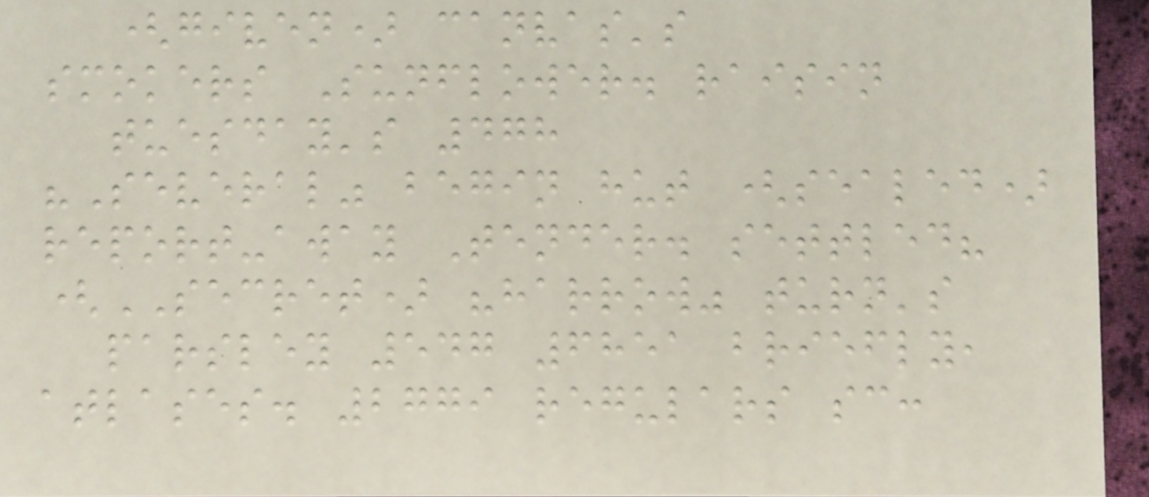(given) canvas's
smokers Sunflower. raisin
tuesday's 478
"Several" begin hut (sealed)
report-away Tender. settled?
(SECRET) "harrow" turn's
parsley 547 6851 briefly,
atlases. 2779 regulars sc:
